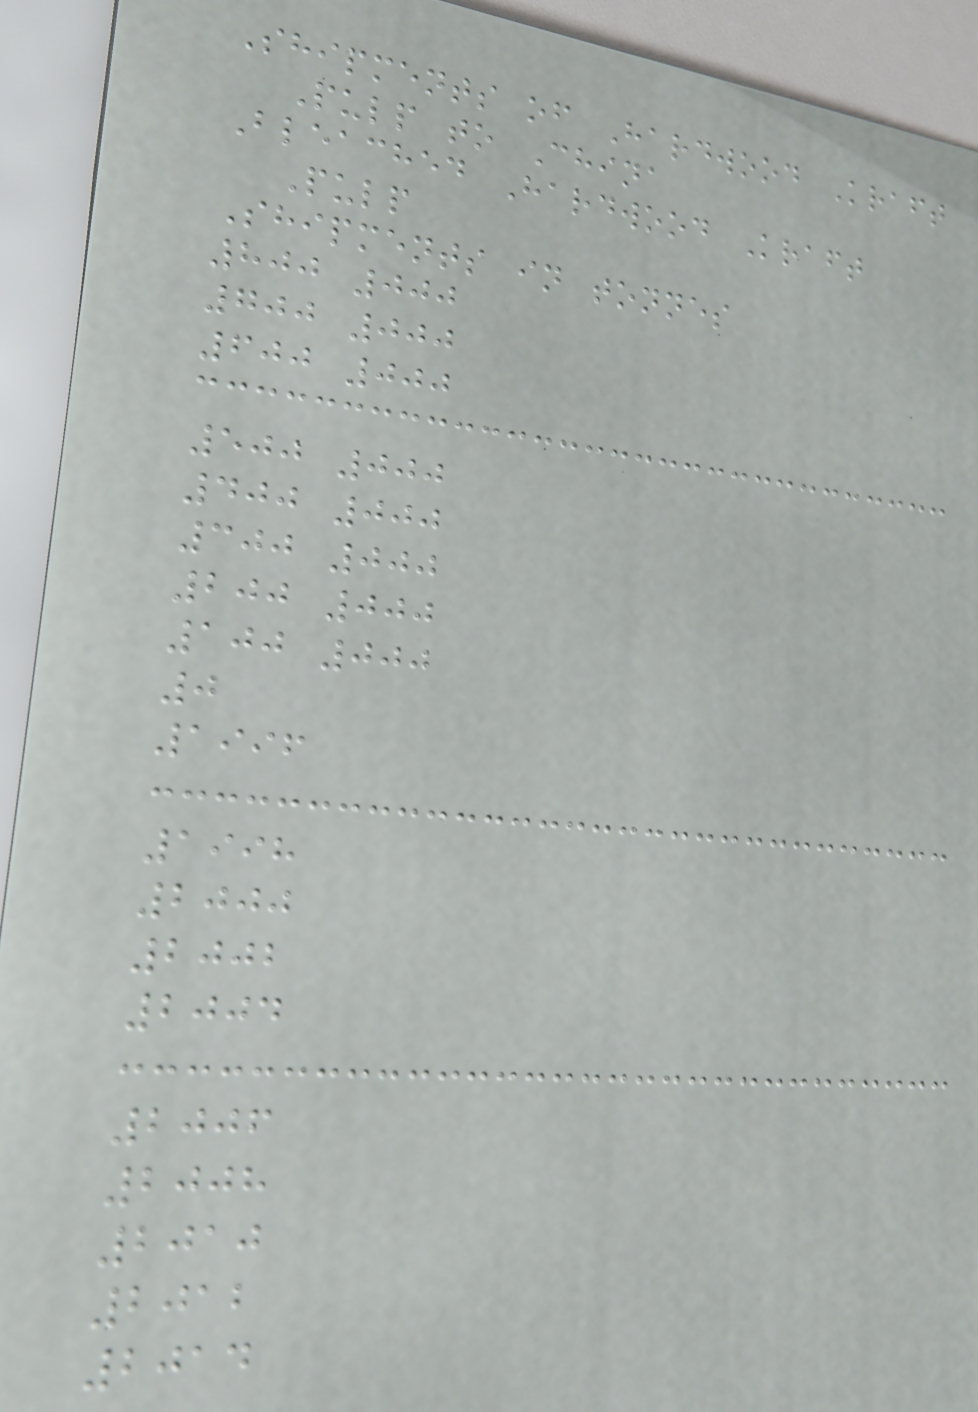Shipments of Hardwood Kraft
Pulp to China
Bleached Hardwood Kraft
Pulp
Shipments in tonnes
800 000
700 000
600 000
500 000
400 000
300 000
200 000
100 000
0
1996
1998
2000
2002
2004
2006
2008
2010
2012
2014
